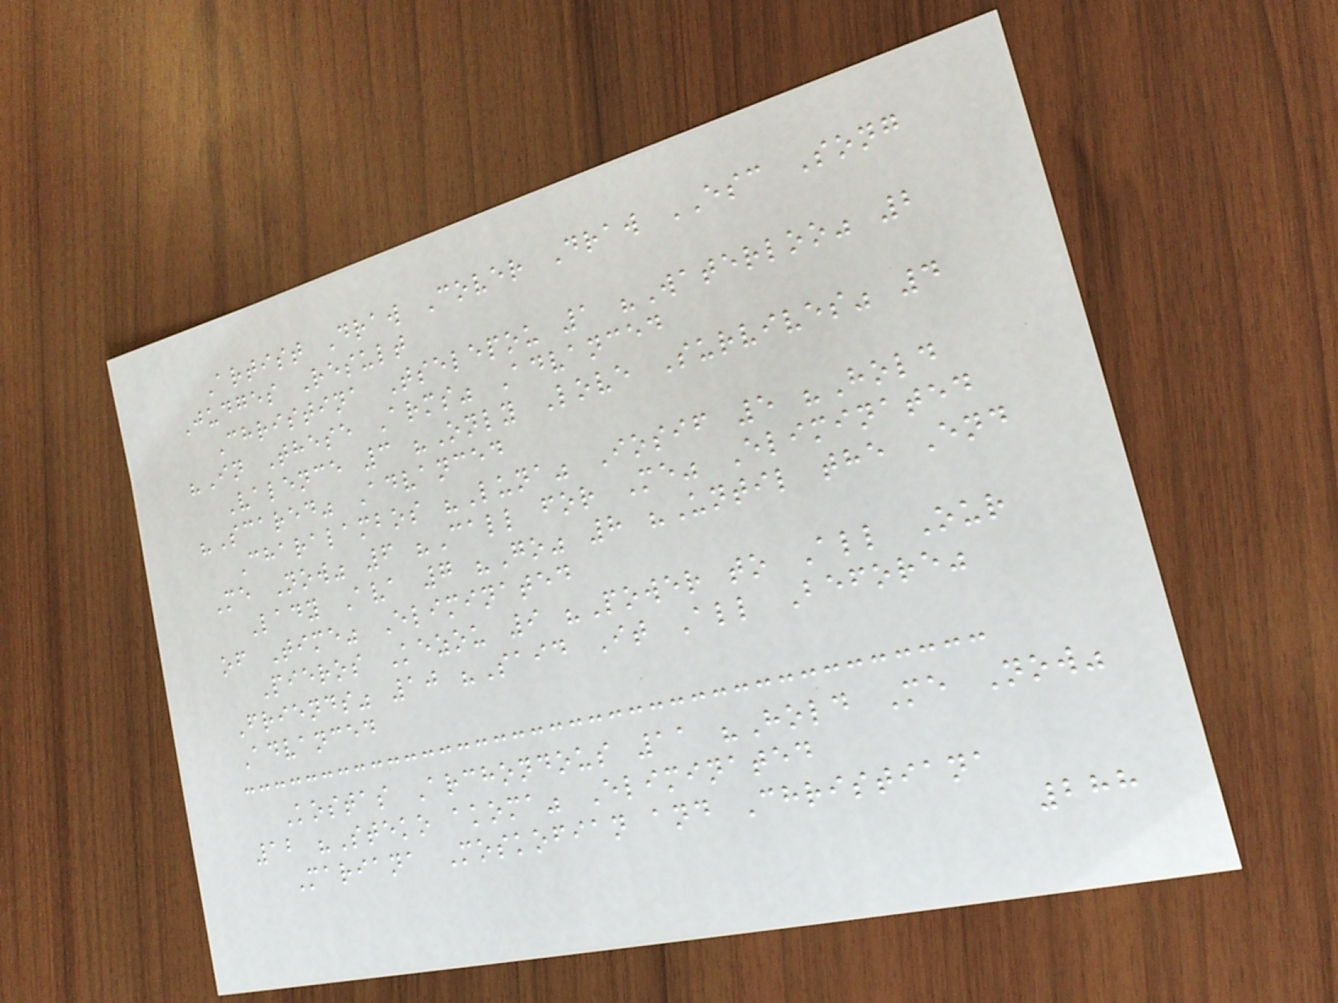Artist Draw Cover Draw ESC Song
Judges Result
Christina Tselepou 1 "Waterloo" 2
"In These Arms" Advanced
Valence 3 "Only Love Survives" 4
"Scared" Advanced
Charalambos "Luna" Iosif 5 "Hold
Me Now" 6 "Call for Me" Eliminated
Lady Ava 7 "Go" 8 "Until the End
of Time" Eliminated
Pieros Kezou 9 "Power to All Our
Friends" 10 "Said It All Before"
Advanced
Kostas Archondous 11 "Hold Me Now"
12 "Steko akoma" Eliminated
Mariana Moskofian and Christiana
288
